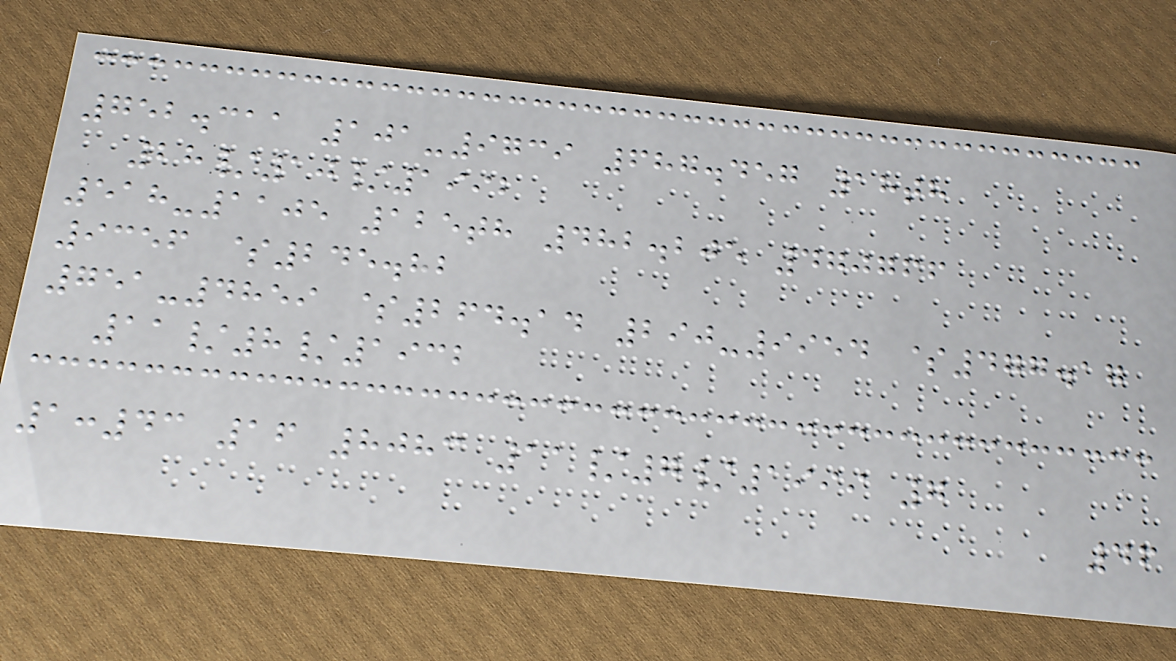752.311 101-9739 687.457 18th
28/10/1992
518-1105 125th 482.205 470766
9356 $245.82
751-4859 $264.14 290-9954 $477.17
11/8/1932
1:43 16 8083 11/7/1999 7
46
